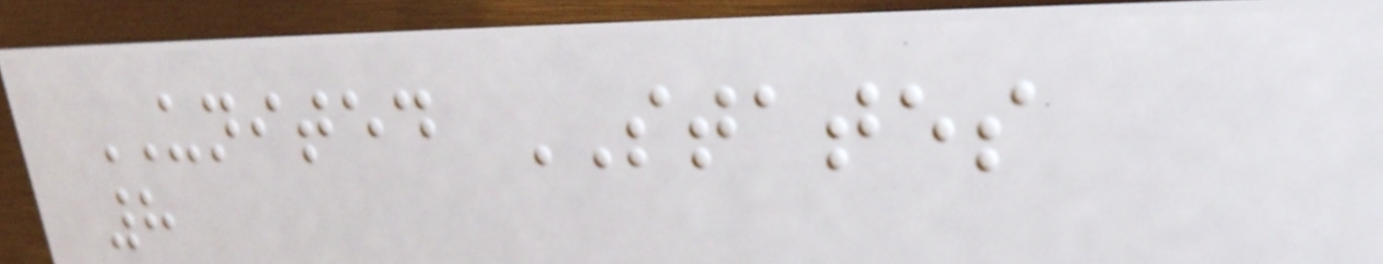UNITED STATES
8
